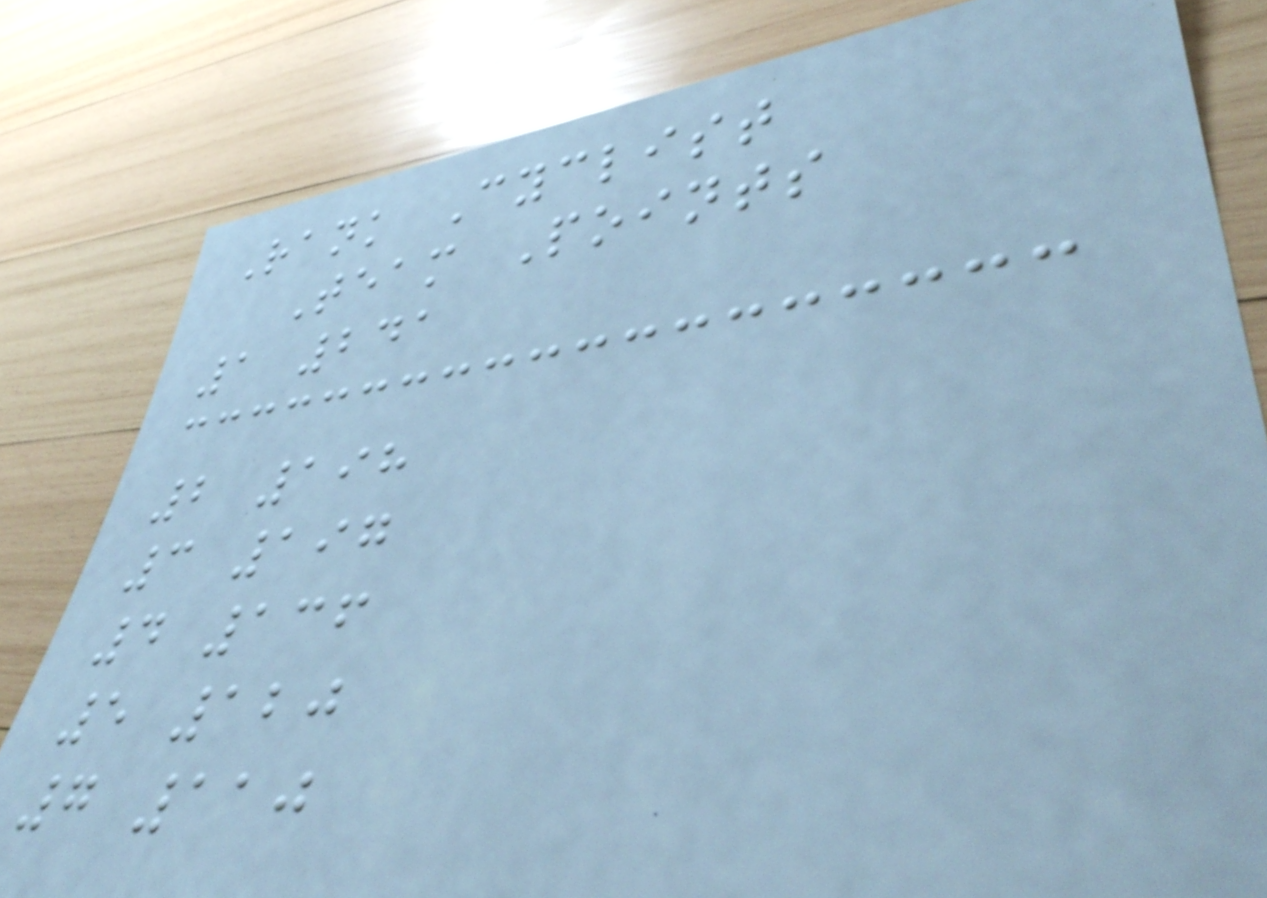Rank Cyclist
Team Points
1 241
2 198
3 197
4 136
5 120
7 110
